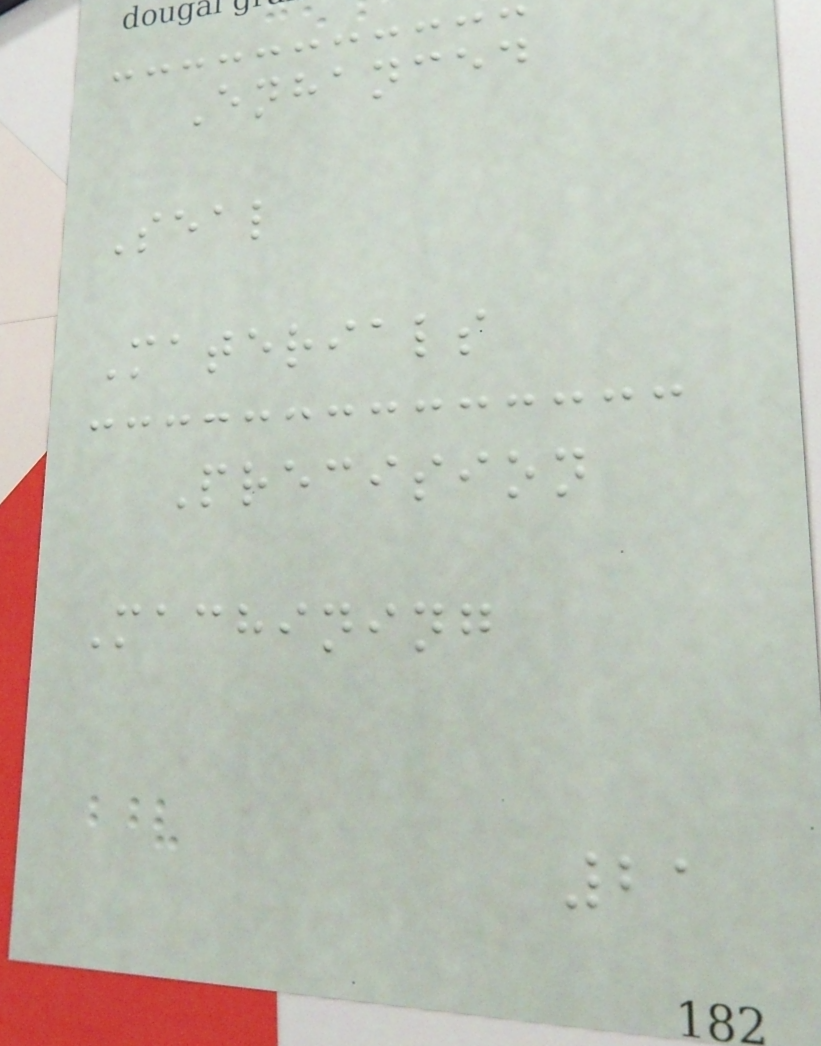Enhanced
Seal
Materials
Precision
Machining
21
